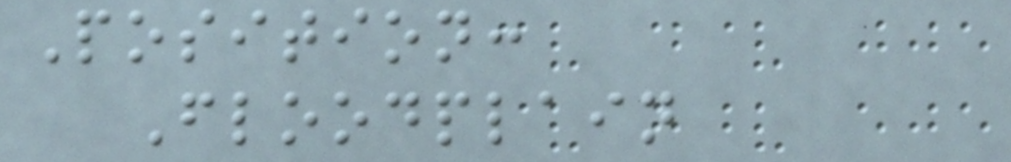Position:
Floodplain
